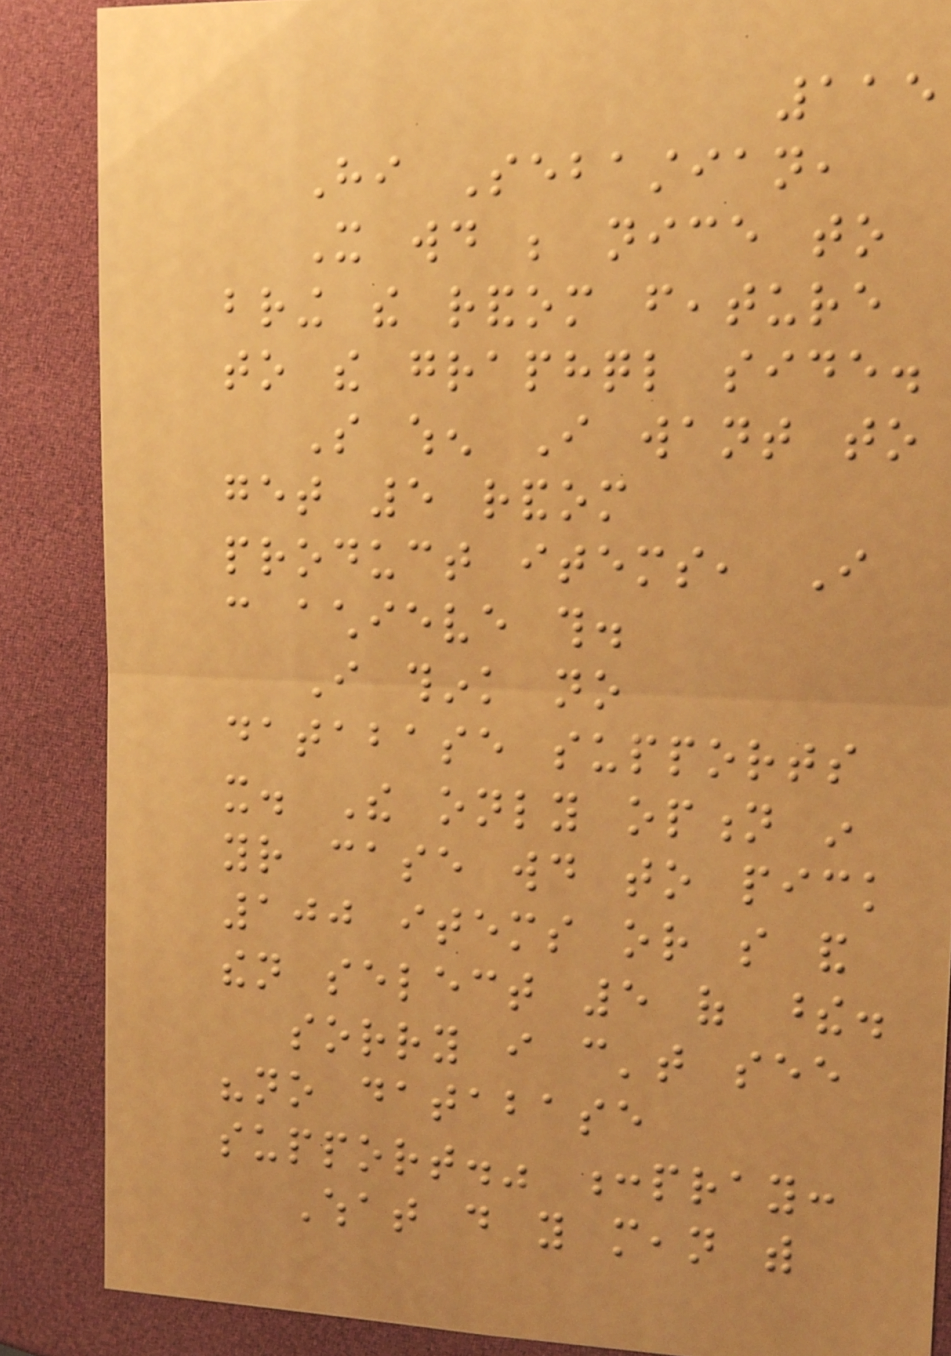115
Hi Sebastian,
It would be nice to
bring the random feature
to the graphql side.
So when I want to
get 5 random
product items, I
can achieve this.
I think no
database supports
it. The only option in
your case would to pick
100 items or so and
then select 5 of these.
sorry i can't see
"no database
support." :pray:
What do you mean with
